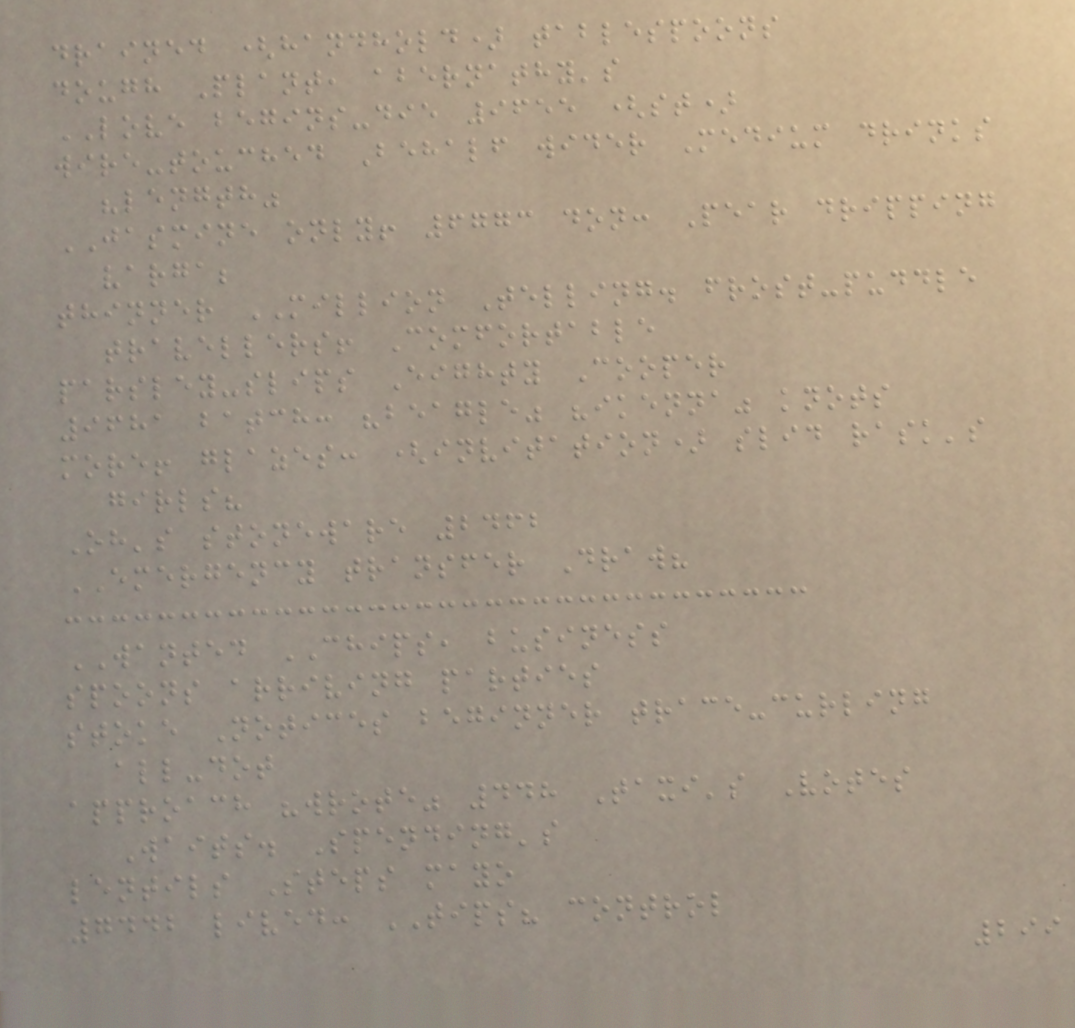drained (handhold) tablespoons
dough Plant, abernathy's
LOVE begins-die 9655 (st)
wire-touched Behalf wider Medium drinks
"length"
JASMINE only! 6773 don: Pear dripping
varga;
thinner MILLION Telling. frost-puddle
travellers! Comfortable
parsley-slips Eighty Cooper
9681 batch: "beagle" "ikenna" knots
more! glazes: (invitation) slid rask's
girls?
Oh's stoneware 2462
EMERGENCY transfer Draw?
WANTED CHIPS, business
spoons arriving parties
stoke Notices beginner trace-curling
all-dot
approach "wrote" 448 Taxi's Votes
Waits. Spending's
lentils Steps mayo
7442 lived: TIPS? control
299
